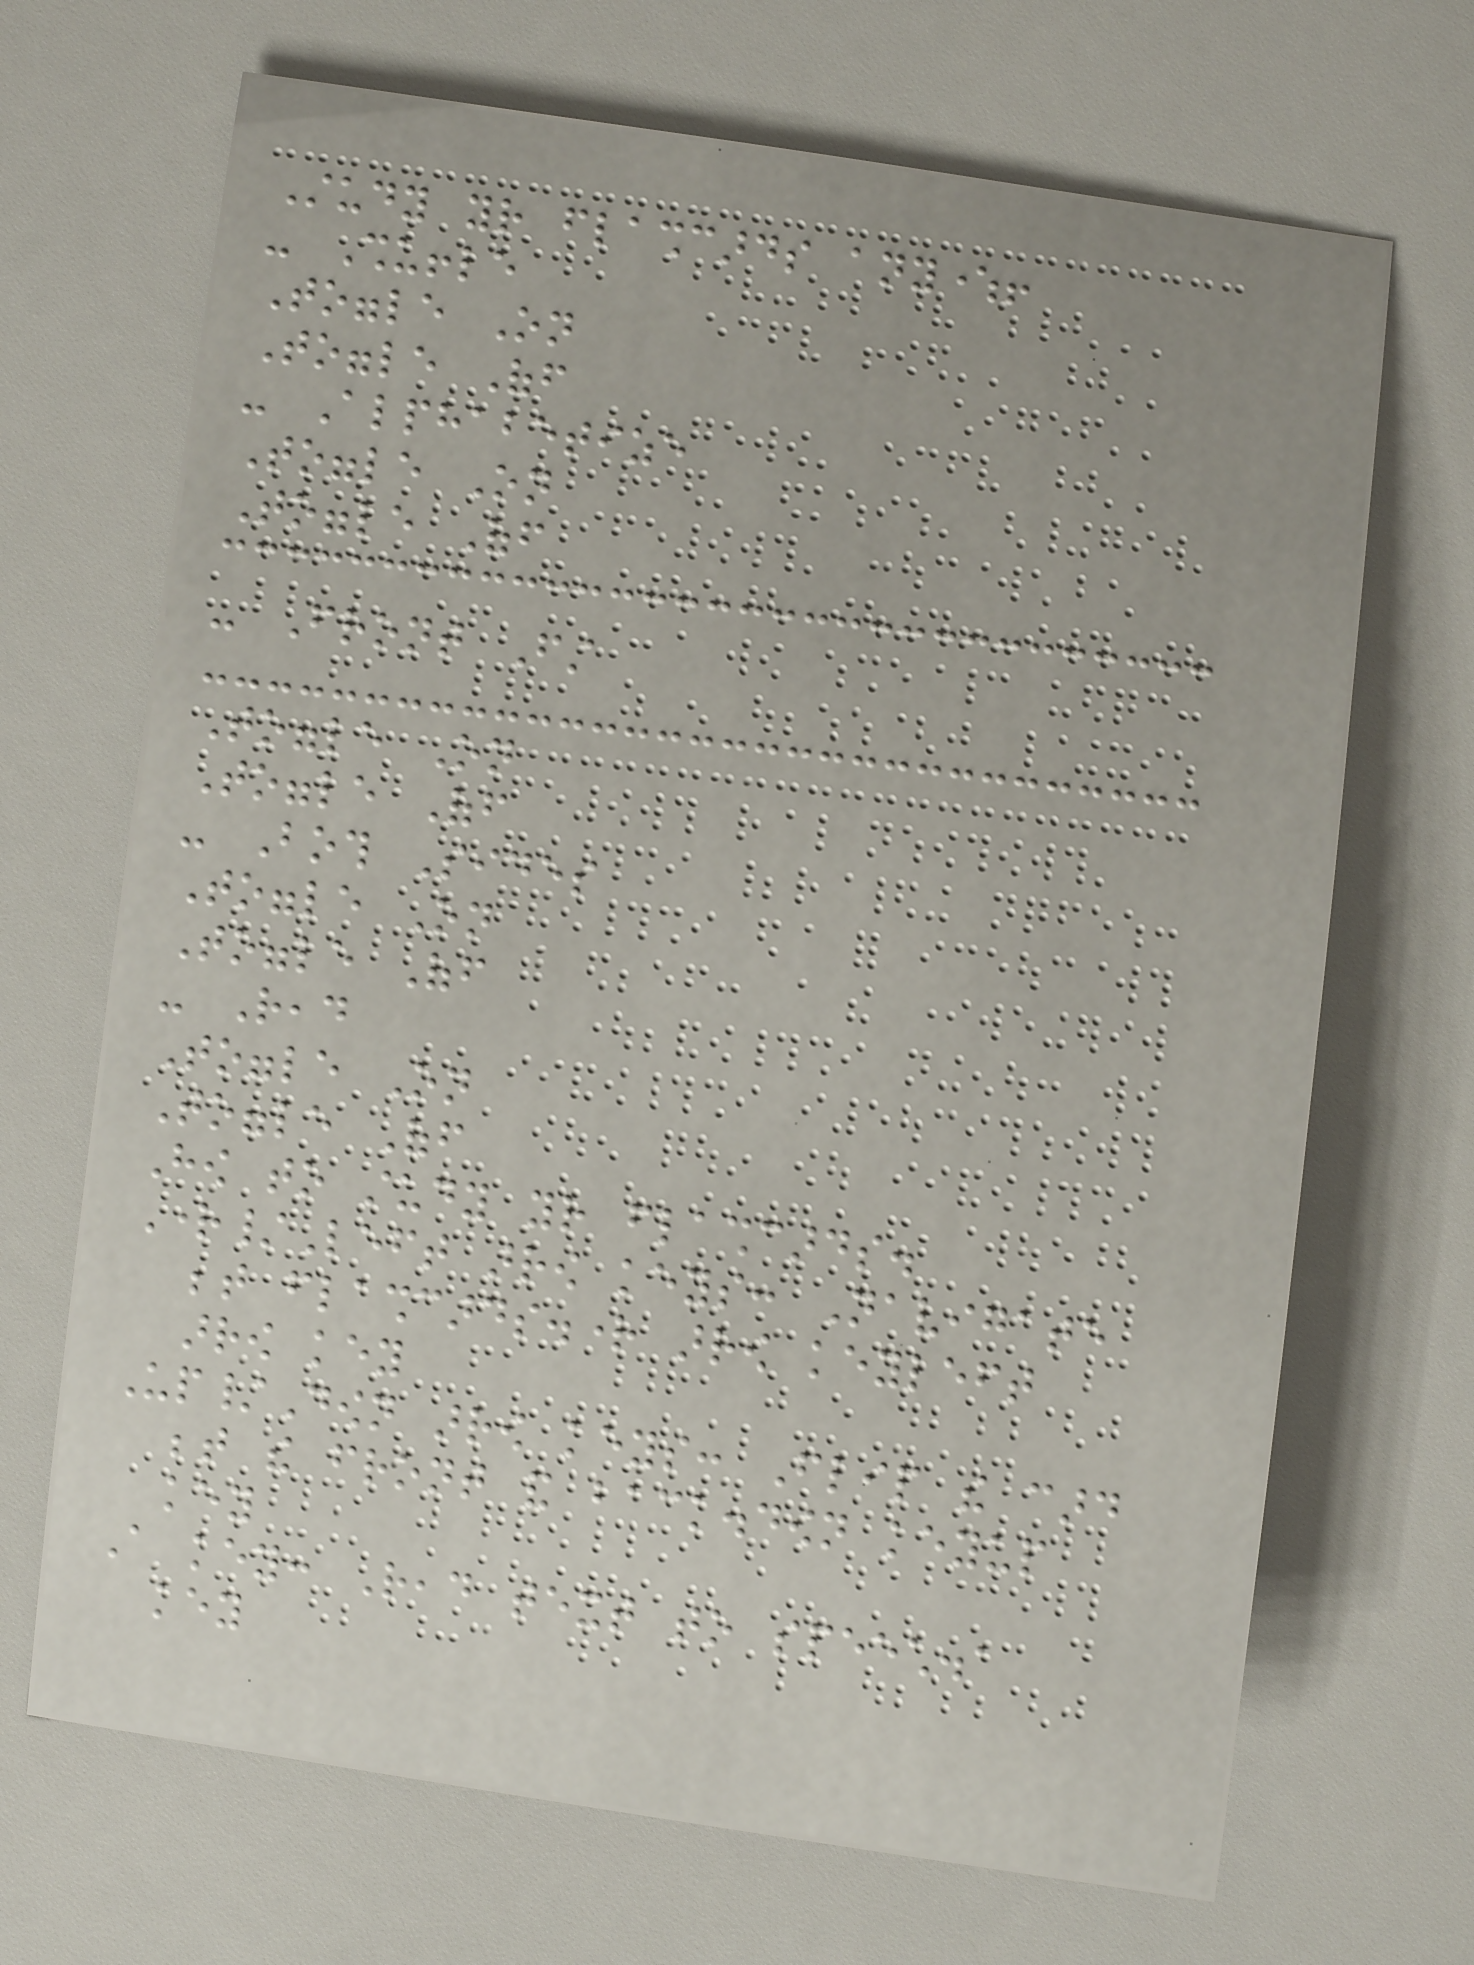Study your flashcards anywhere!
- Shuffle
Toggle On
Toggle Off
- Alphabetize
Toggle On
Toggle Off
- Front First
Toggle On
Toggle Off
- Both Sides
Toggle On
Toggle Off
- Read
Toggle On
Toggle Off
How to study your flashcards.
Right/Left arrow keys: Navigate
between flashcards.right arrow keyleft
arrow key
Up/Down arrow keys: Flip the card
between the front and back.down keyup
key
A key: Read text to speech.a
key
